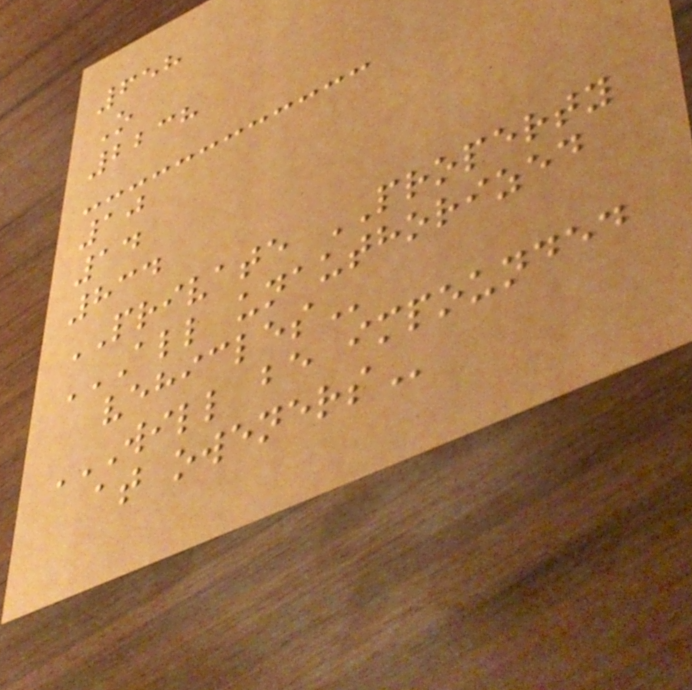658
O
2238
10
14
834
PRIVATE PROPERTY
ALL UNAUTHORIZED
VEHICLES
WILL BE IMPOUNDED
AT OWENERS
